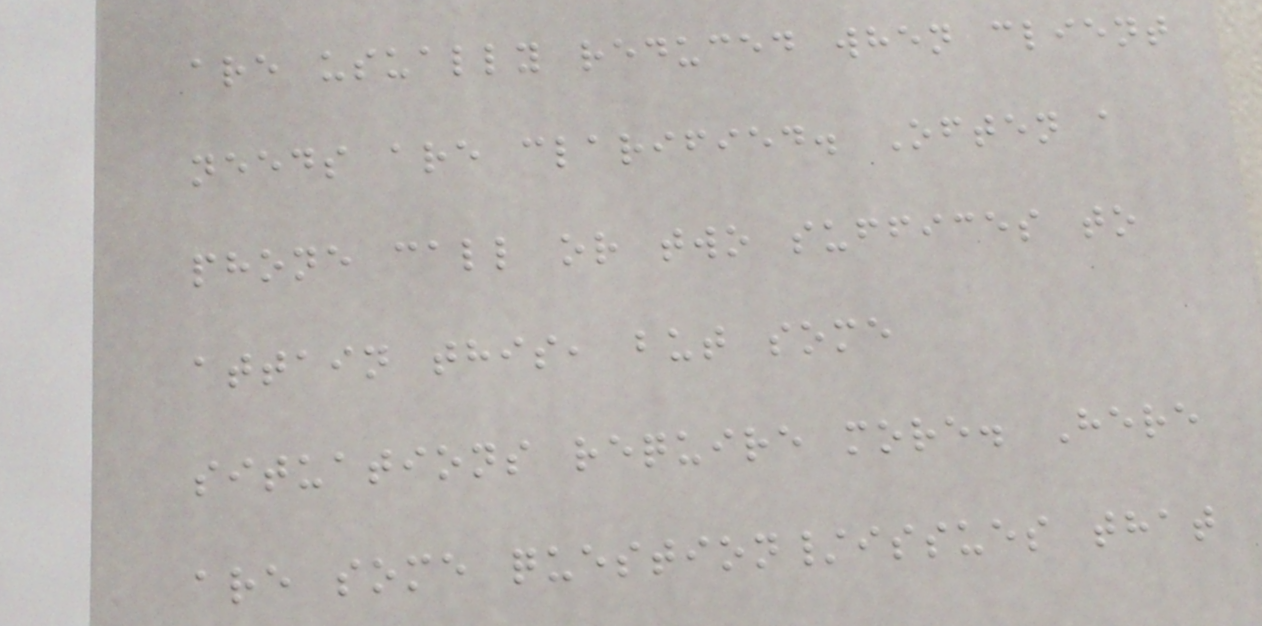are usually reduced when client
needs are clarified. Often a
phone call or two suffices to
attain this, but some
situations require more. Here
are some question/issues that
